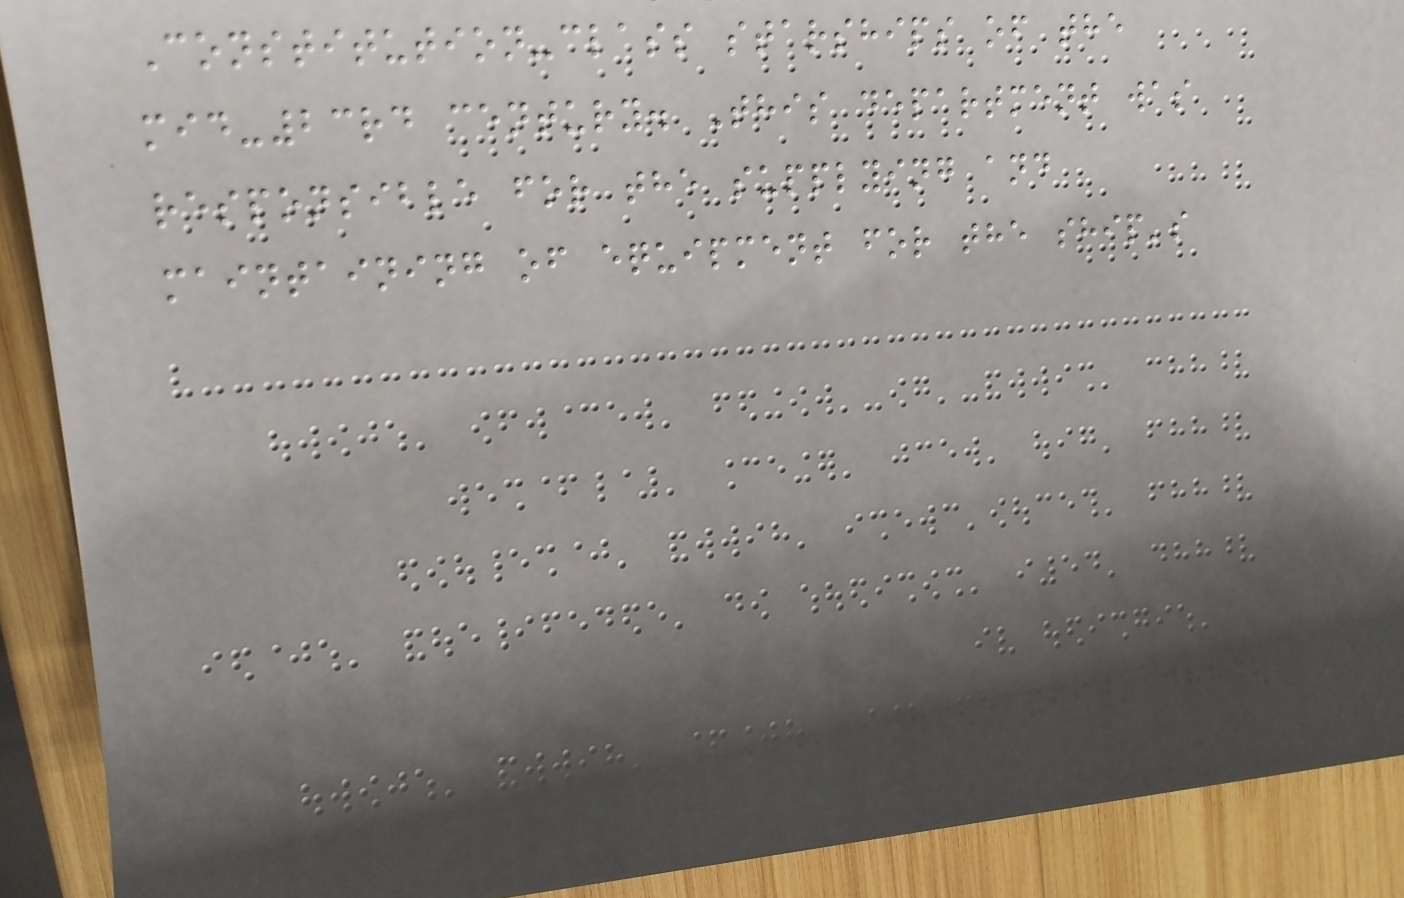Constitution-class starships of the
mid-23rd century. This department was
responsible for the supplying and
maintaining of equipment for the ship's
